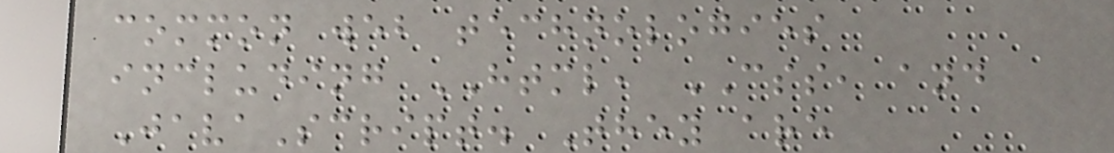common web technologies
including HTML, CSS, and
JavaScript. They are
